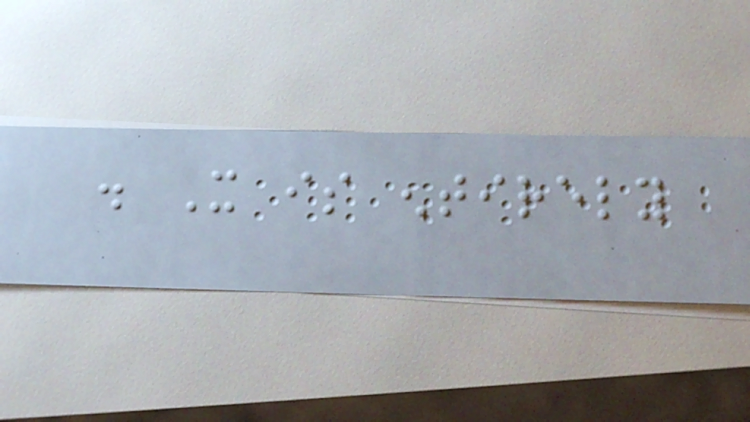. It is entirely
